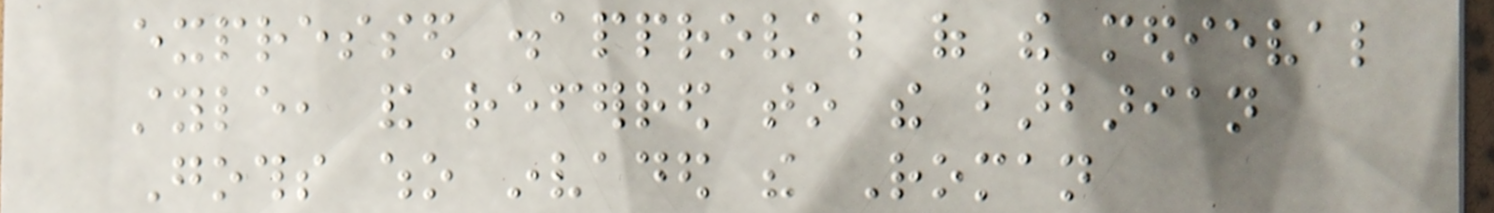expressed disapproval of the medieval
style, and referred to the barbarian
Goths who invaded the Roman
